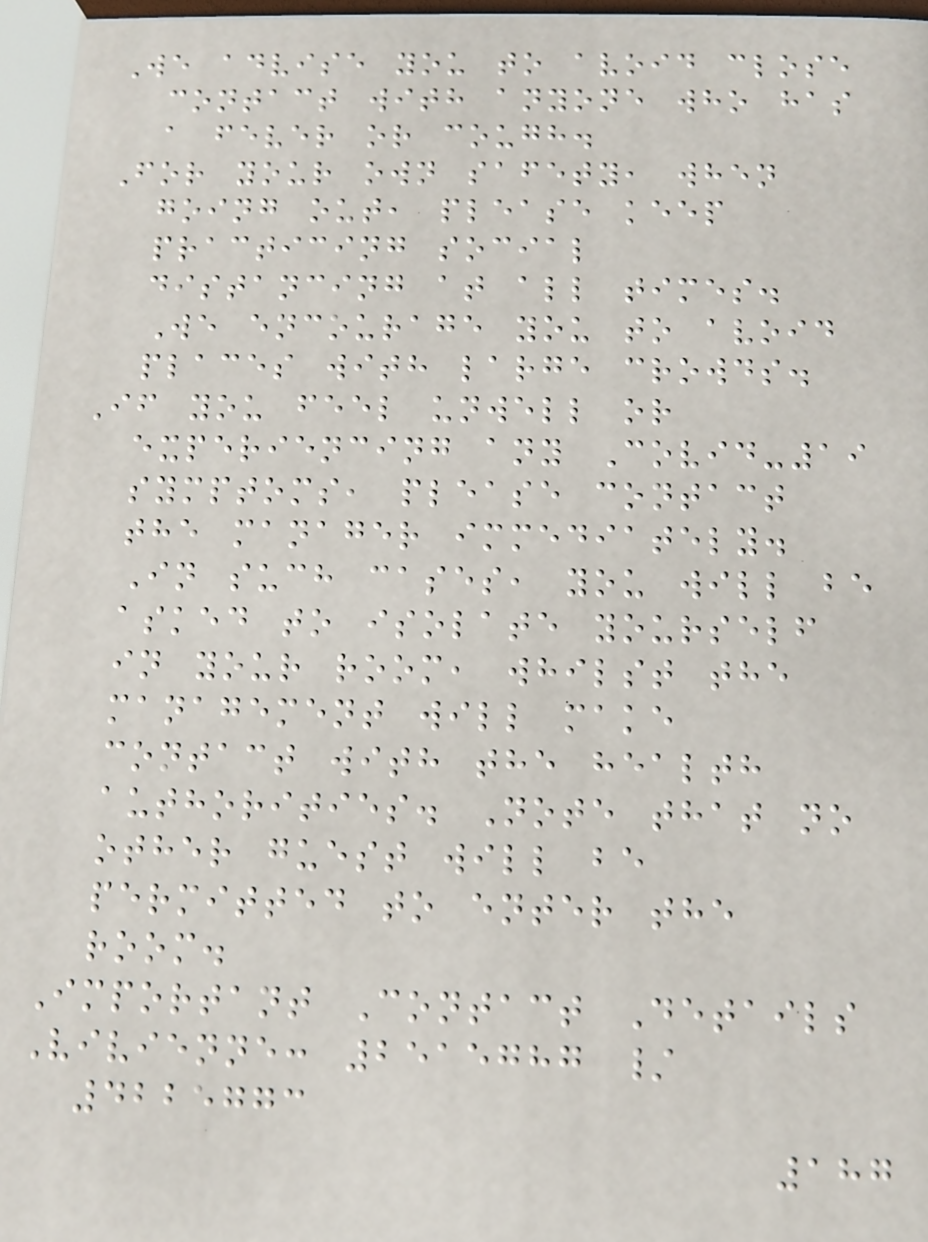We advise you to avoid close
contact with anyone who has
a fever or cough.
For your own safety, when
going out, please keep
practicing social
distancing at all times.
We encourage you to avoid
places with large crowds.
If you feel unwell or
experiencing any Covid-19
symptoms, please contact
the manager immediately.
In such cases, you will be
asked to isolate yourself
in your room, whilst the
management will make
contact with the health
authorities. Note that no
other guest will be
permitted to enter the
room.
Important Contact Details
Vivienne: 2515787 /
4225773
187
